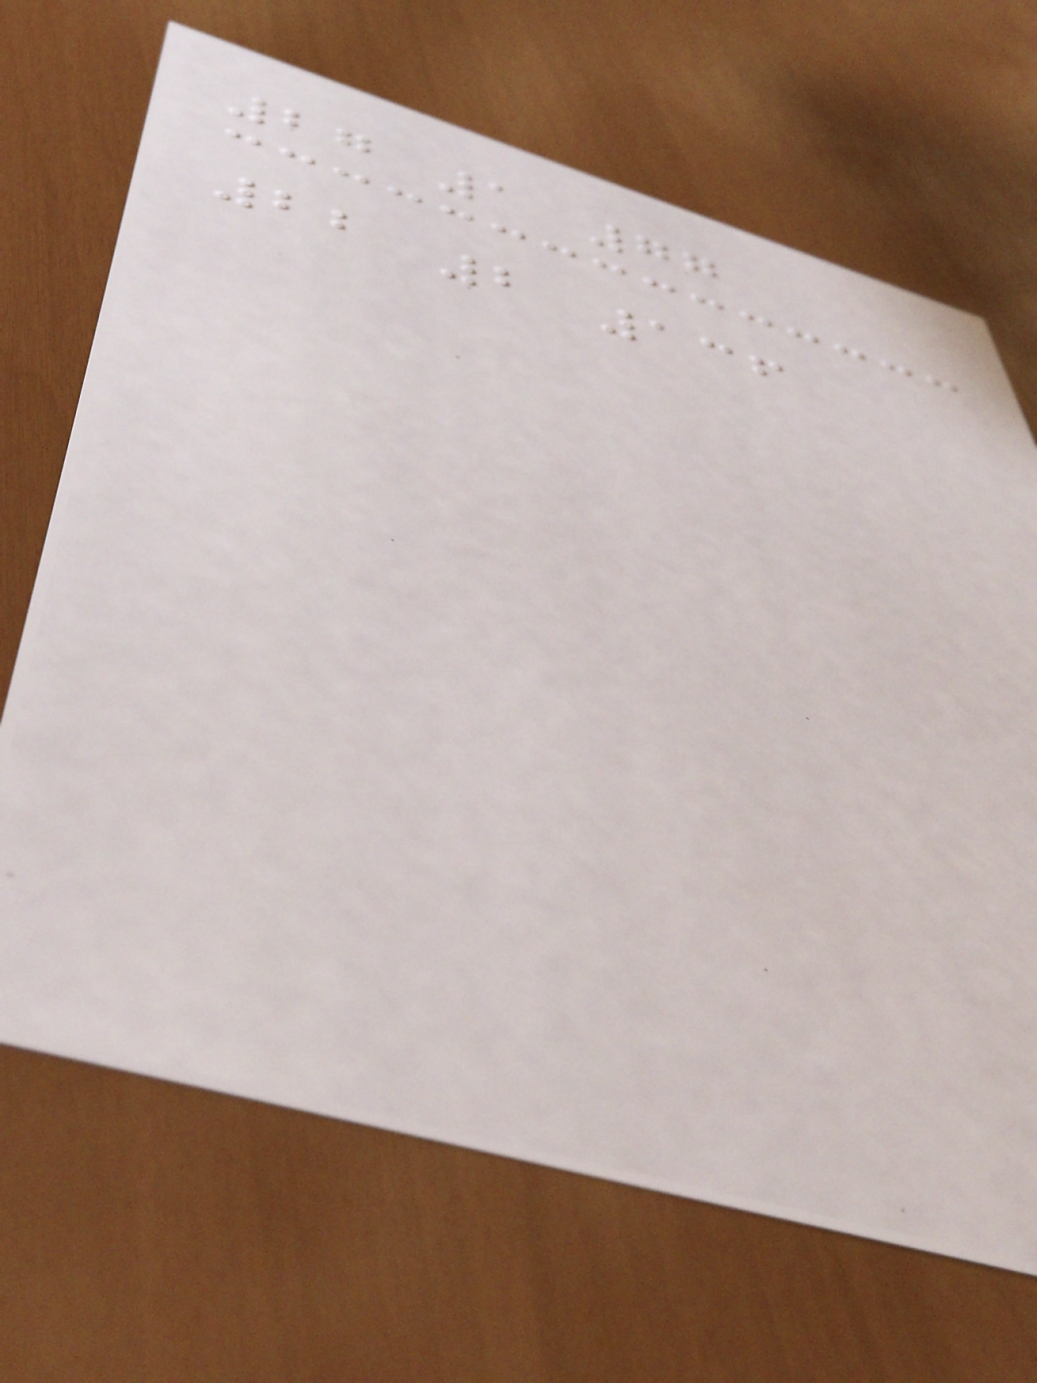27 1 77
22 2 136
